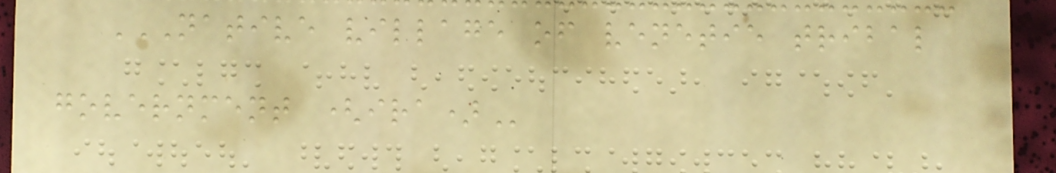NATIVE VILLAGE OF VENETIE TRIBAL
GOVERNMENT (IRA)
